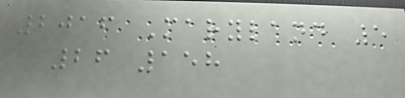2016 Maryland 5
26 158
